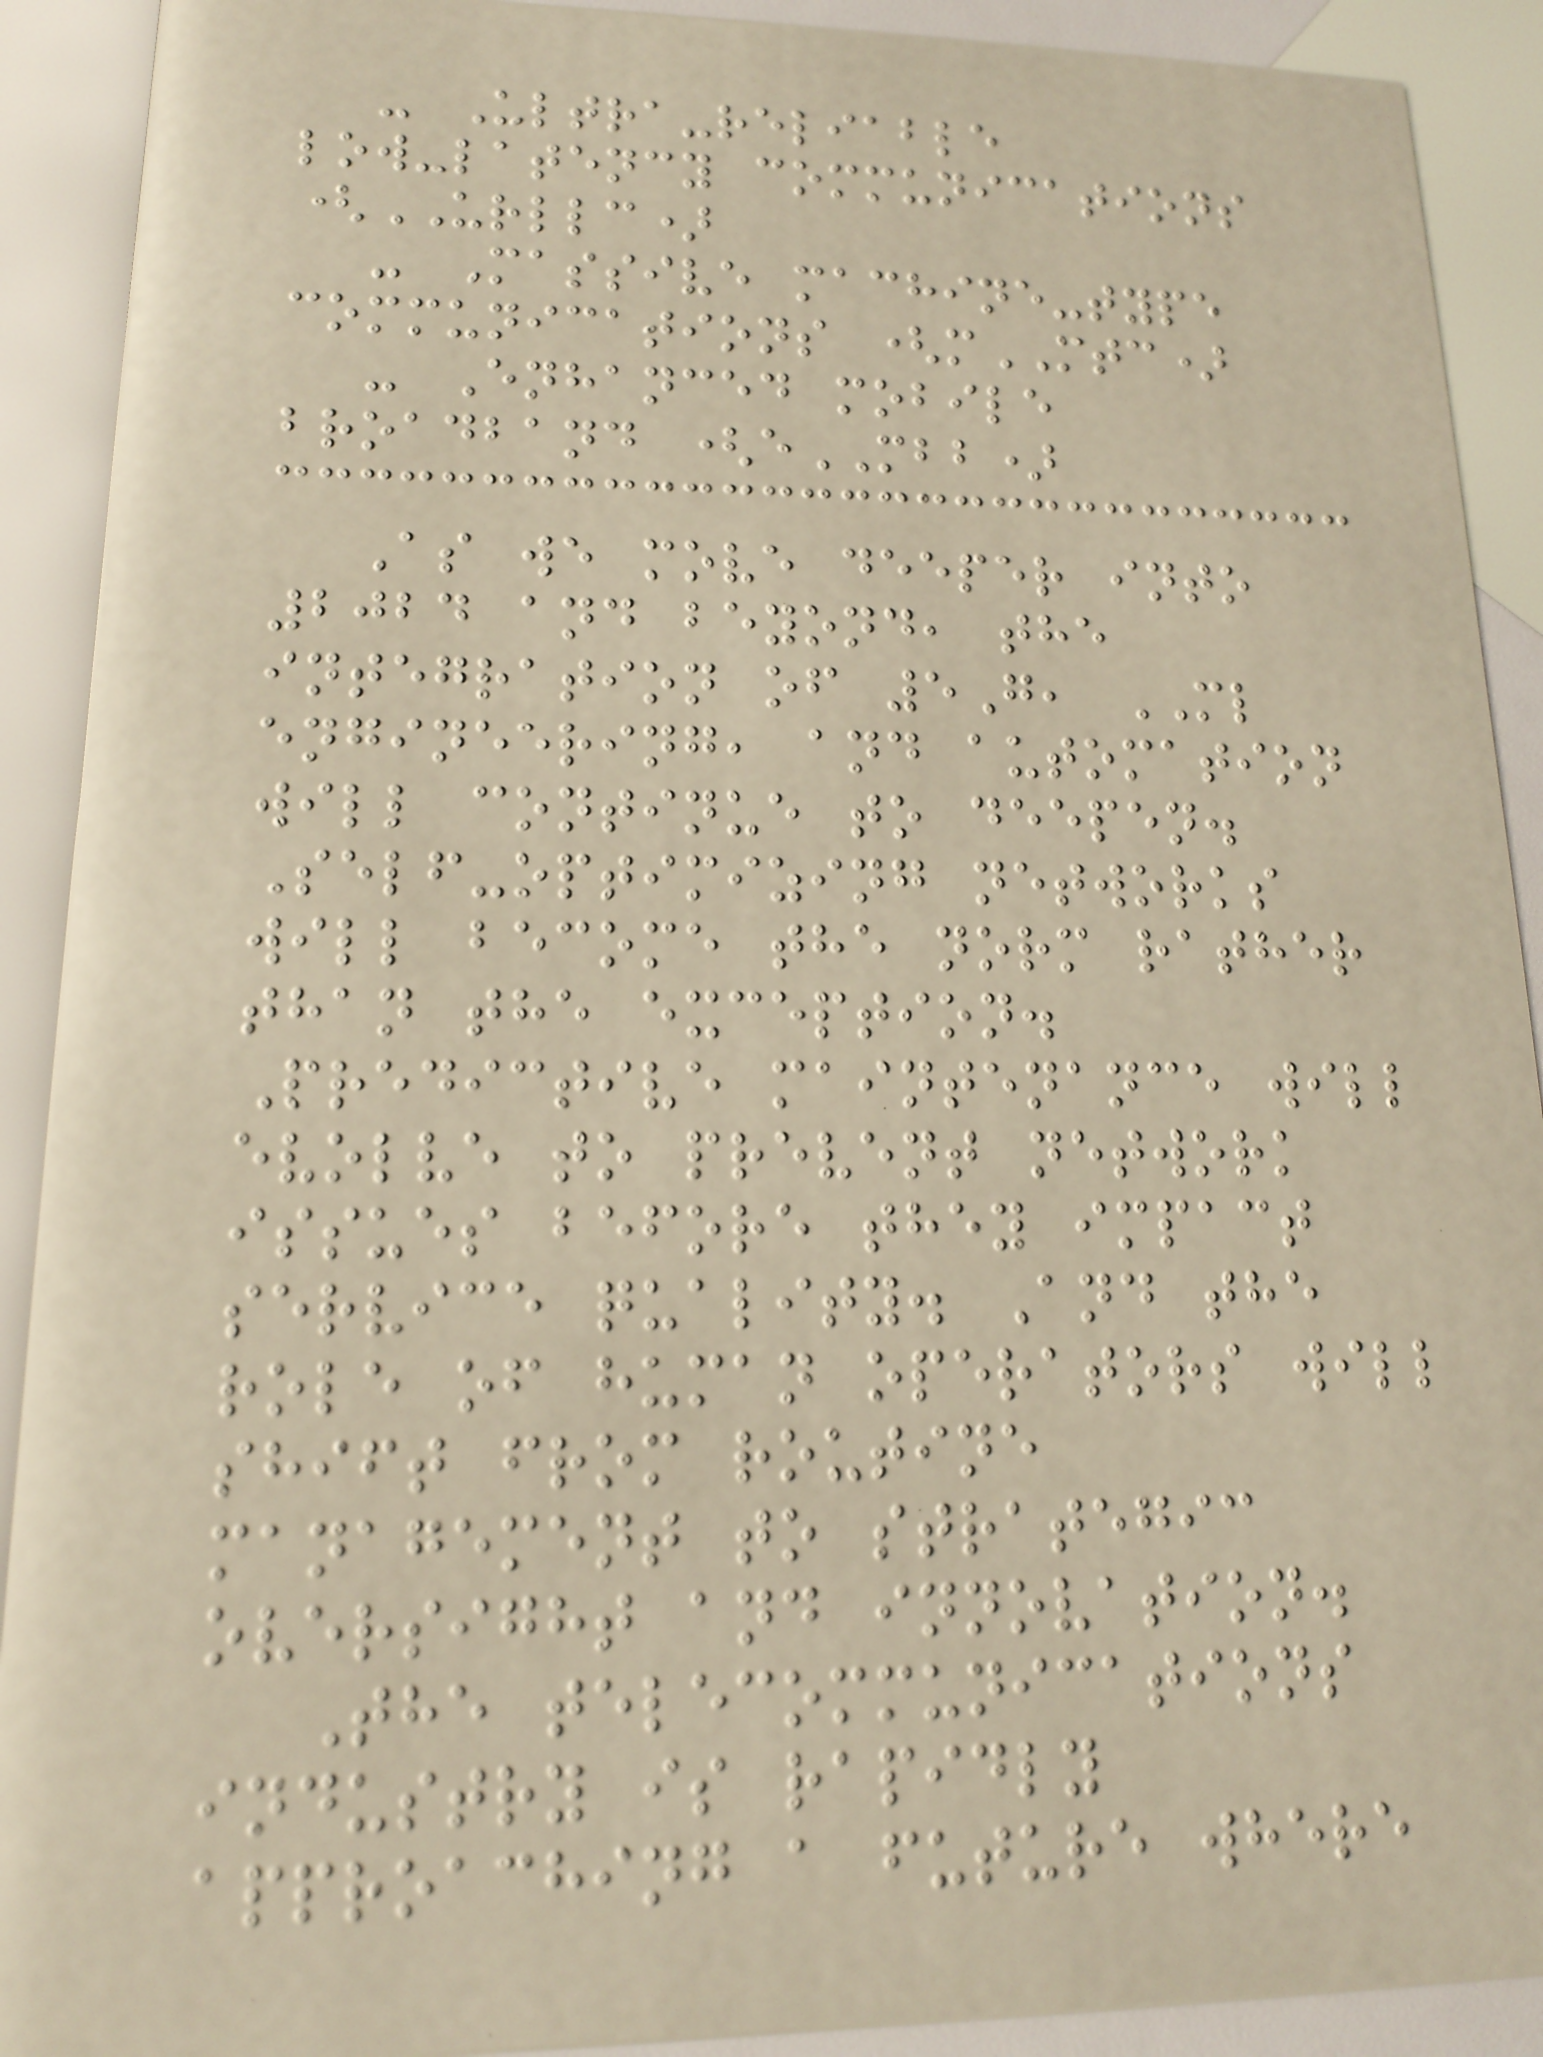- Ultra-reliable
low-latency communications
(URLLC)
- Massive machine-type
communications (mMTC)
- Enhanced mobile
broadband (eMBB)
As we move deeper into
2024 and beyond, the
integration of 5G, ML
engineering, and automation
will continue to deepen.
Self-optimizing networks
will become the norm rather
than the exception.
Predictive maintenance will
evolve to prevent network
issues before they impact
service quality. And the
role of human operators will
shift from routine
management to strategic
oversight and innovation.
The telecommunications
industry is rapidly
approaching a future where
